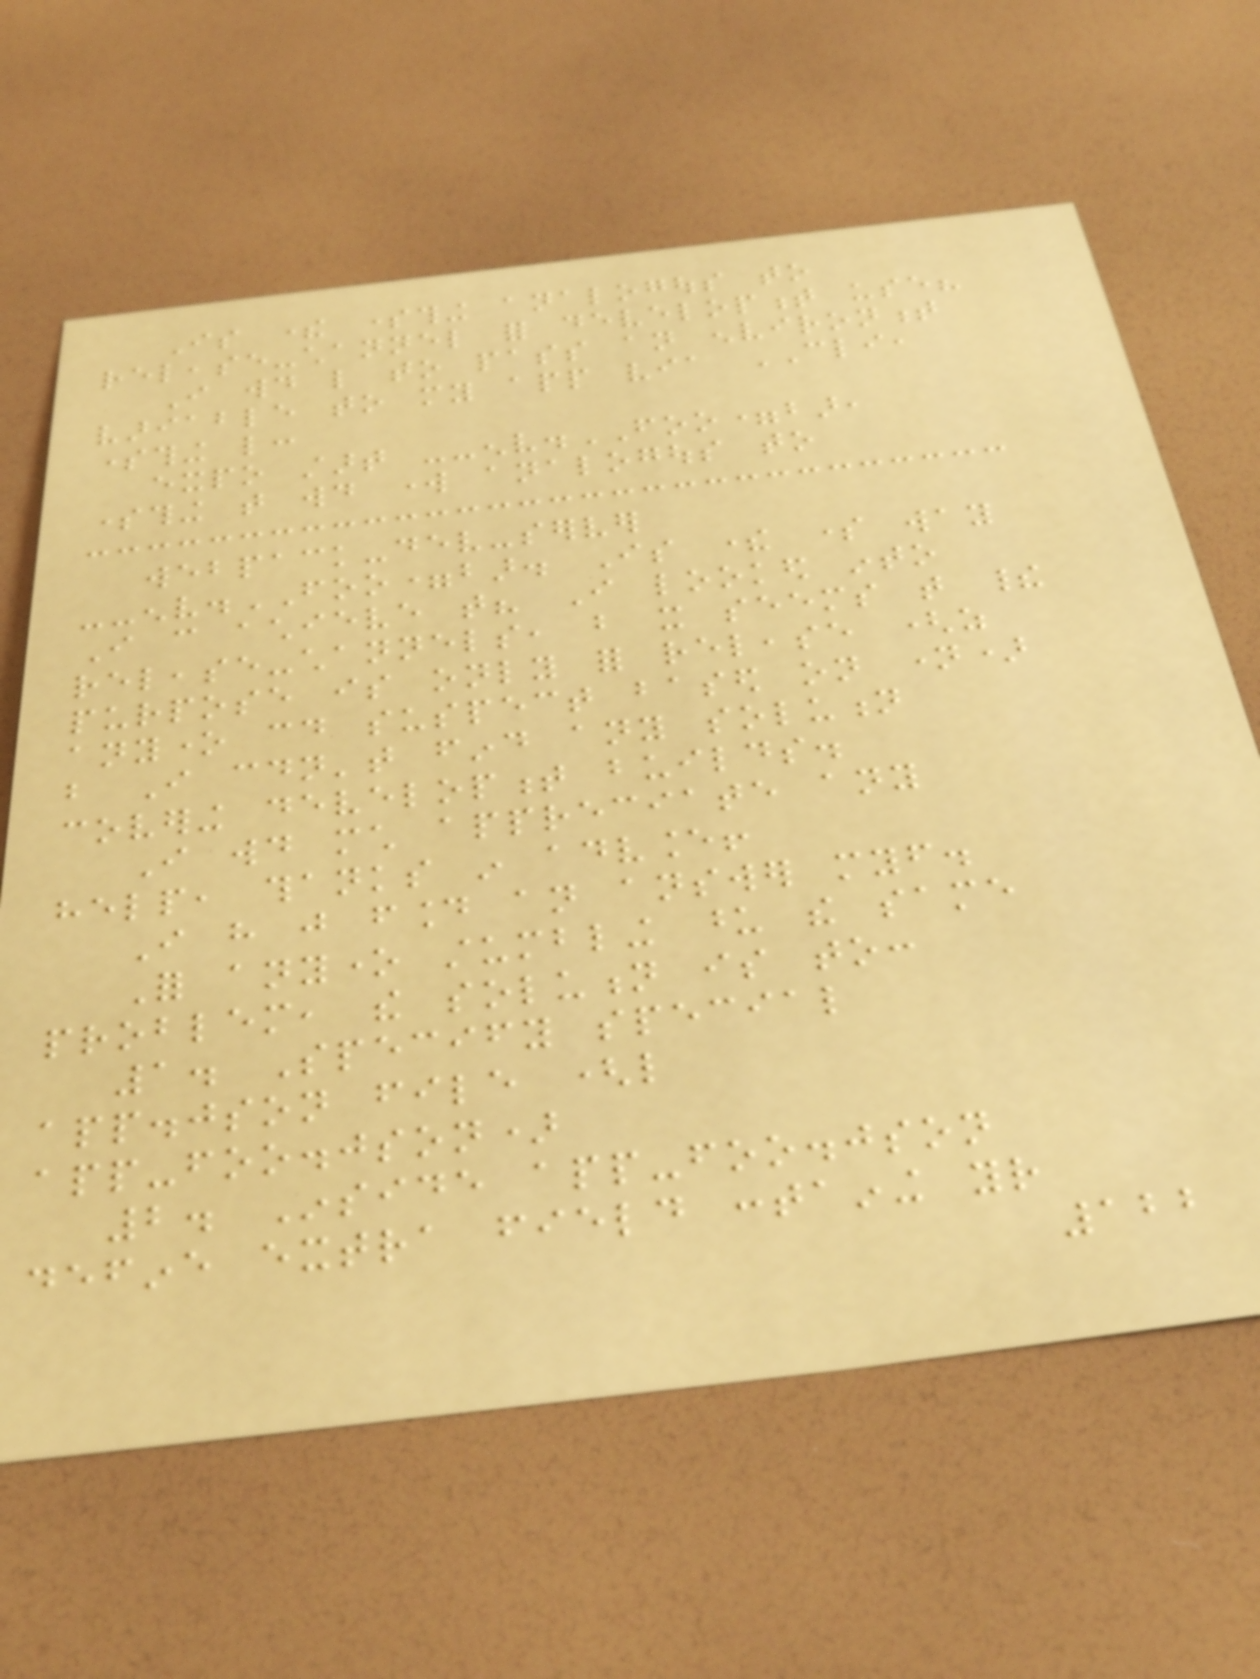Is there something analogous to
release-channel for development use?
I would like to pass an environment
variable to my app via CLI,
something like:
expo start --env.FOO=bar,
something that would work analogous to
webpack-dev-server
--env.FOO=bar. Is there some way
I can achieve that? I looked into
release-channels, but it seems that their
purpose is only for release (as
anyone could suspect based on name)
but I couldn't find any solution
covering development builds.
I would much appreciate any
help, thanks in advance!
I have just found an answer myself.
For anyone stumbling upon the same
problem, the solution is to:
1. Specify special
app.json file (like
app-foo.json)
2. Inside app-foo.json
define extra field containing your
122
